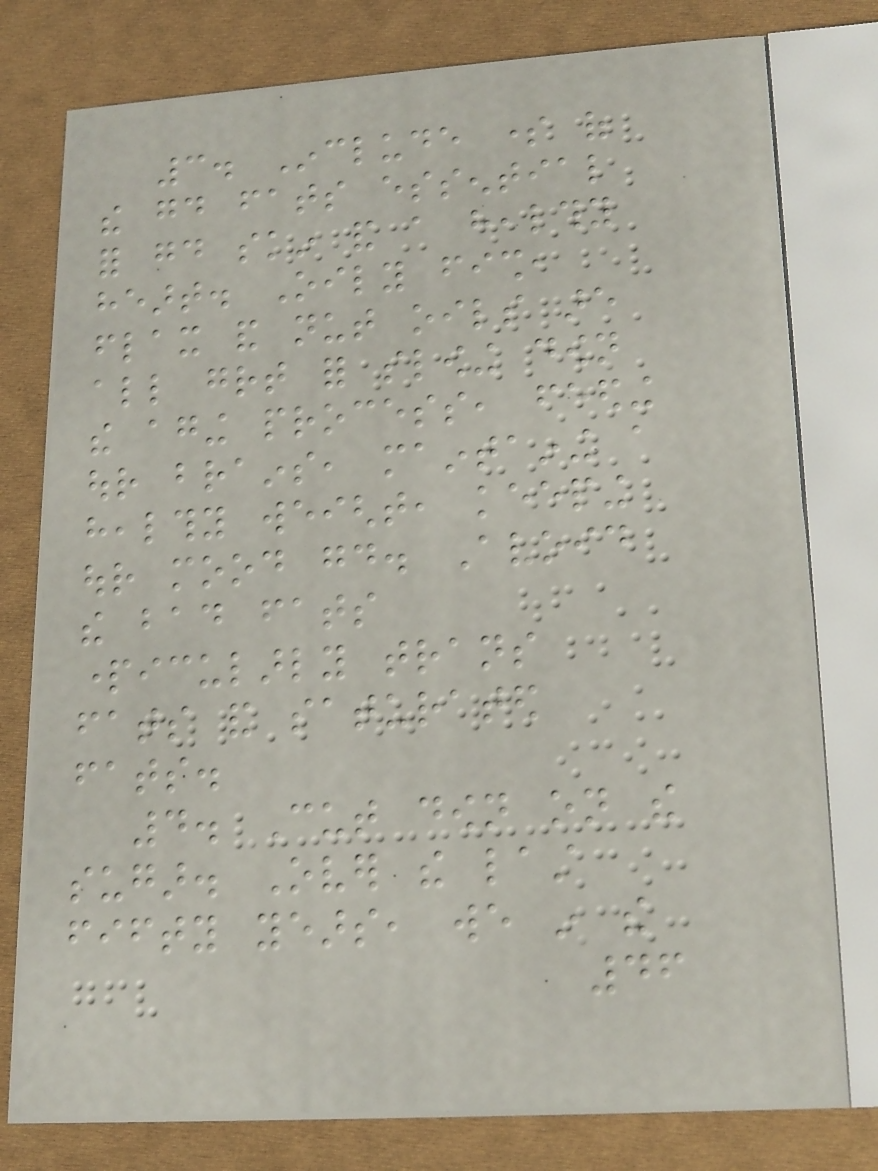3. Include some of
the good fats essential
for good skin and a healthy
heart. Oily fish,
flax and nut oils are
all great for slowing down
the aging process, feeding
our brains, maintaining a
healthy weight, keeping
our mood good. Avoid
the bad fats
particularly trans
fats and saturated
fats.
4. Cut down on the
sugar. Over the last
fifty years, we in the
46
